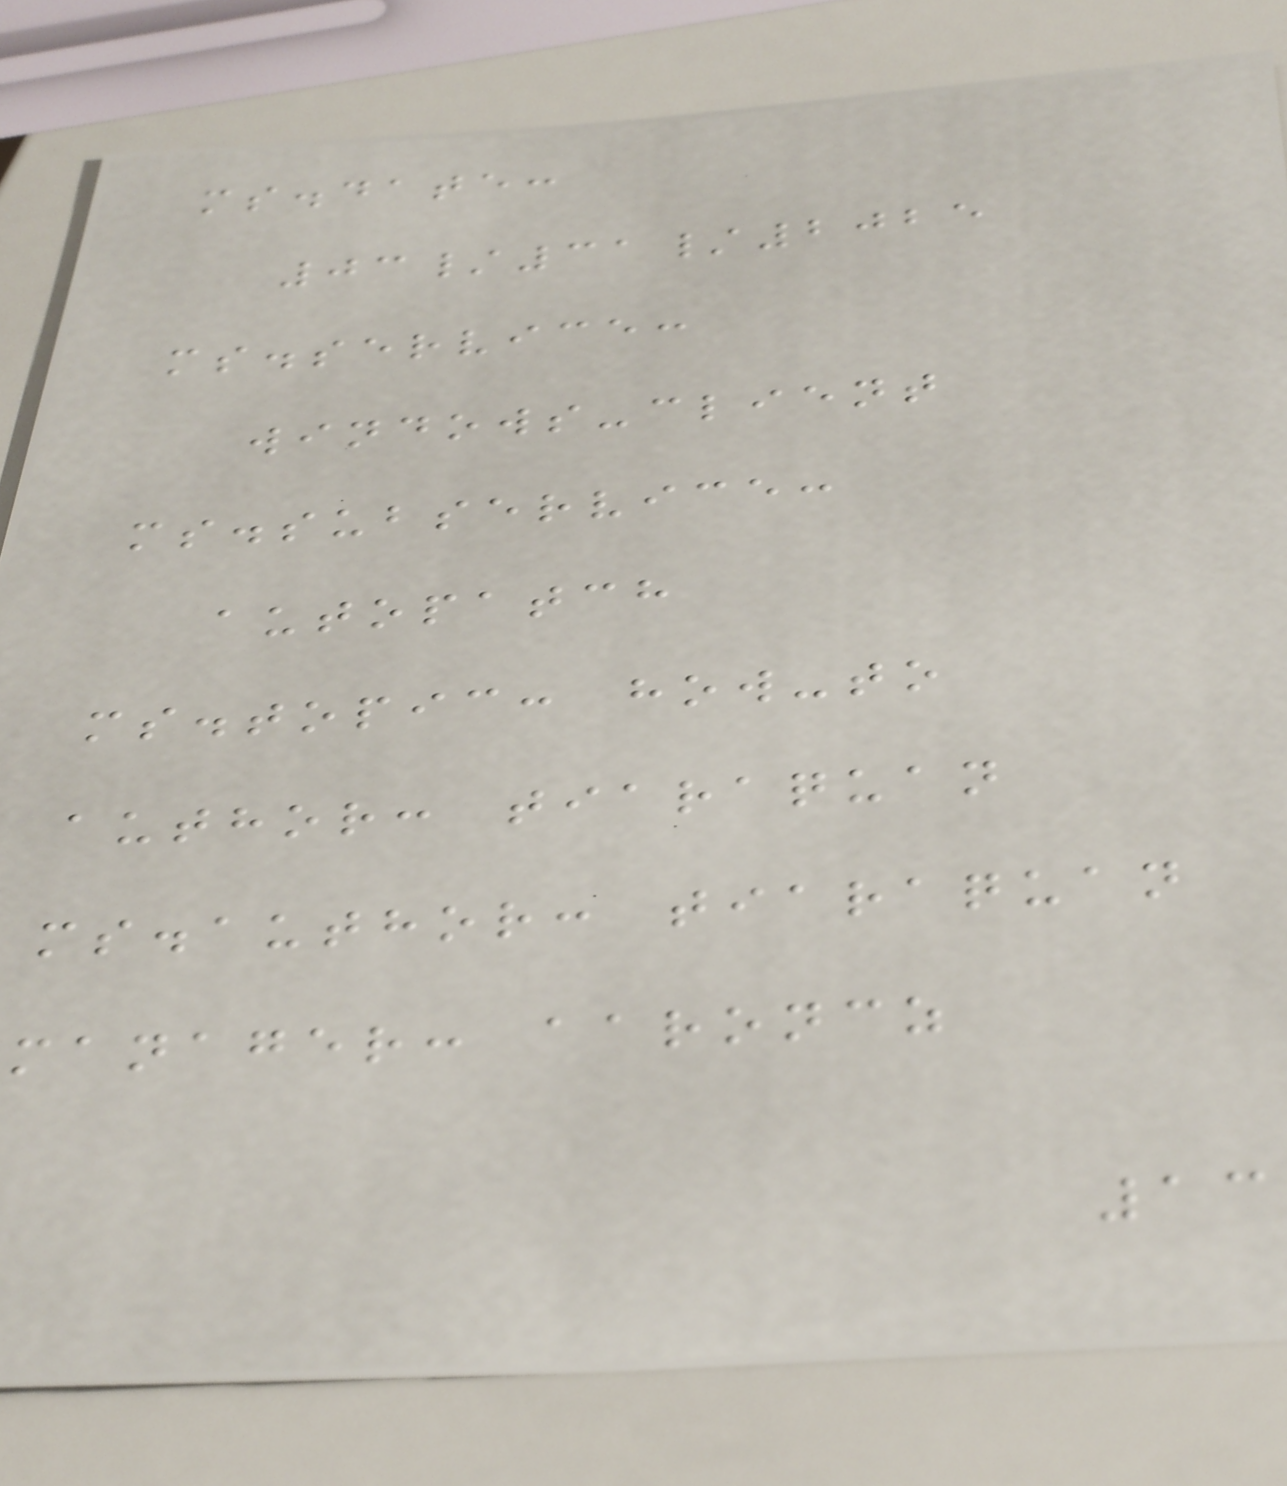ms.date:
03/31/2025
ms.service:
windows-client
ms.subservice:
autopatch
ms.topic: how-to
author: tiaraquan
ms.author: tiaraquan
manager: aaroncz
13
